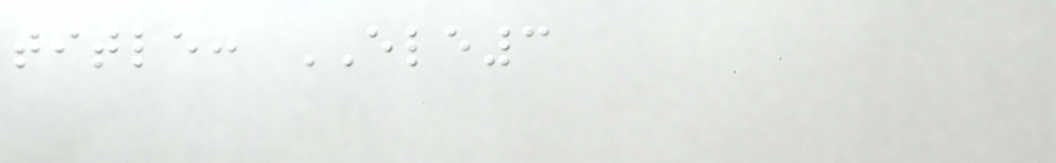title: ELE3
